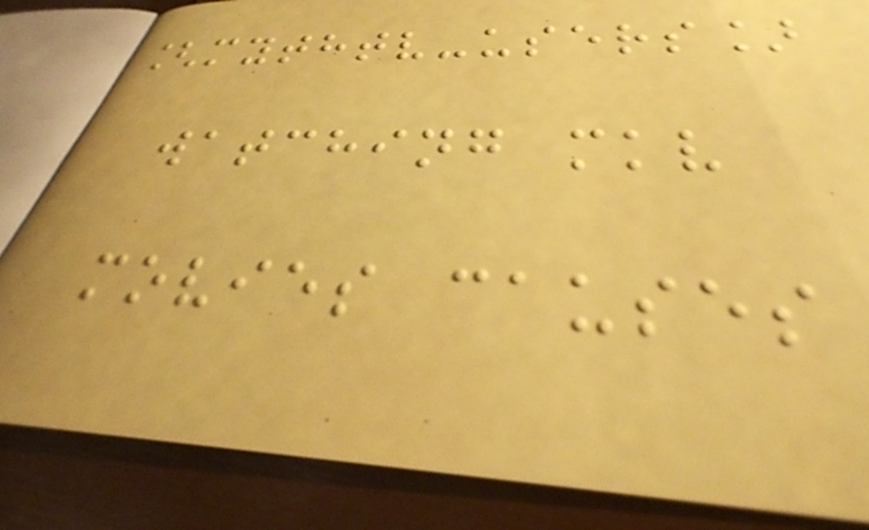[mythtv-users]
watching mkv
movies causes
